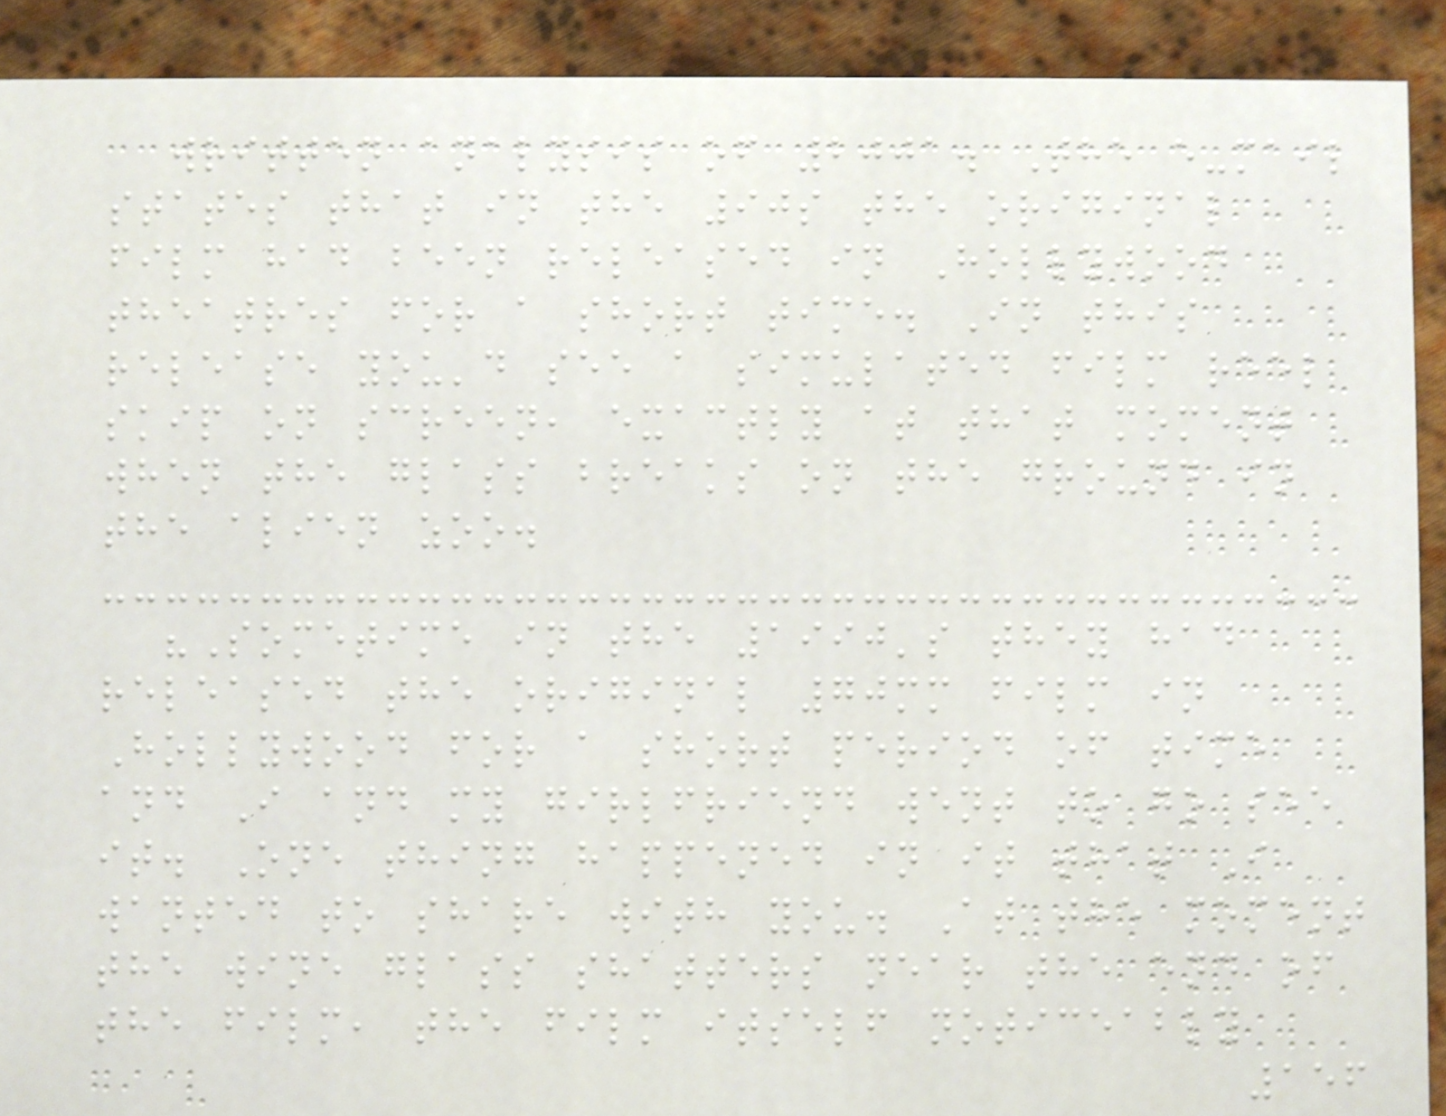written analysis of 2001. The e-mail
states that in the 90s the original
film had been released in Hollywood
theatres for a short time. In this
release you'd see a simulated film reel
skip on screen, exactly at that moment
when the glass breaks on the ground in
the alien zoo.
"Sometime in the 1990's they had
released the original 70mm film in
Hollywood for a short period of time
and I and my girlfriend went to go see
it. One thing happened in it that I
wanted to share with you. At the moment
the wine glass shatters near the end of
the film, the film itself noticeably
156
